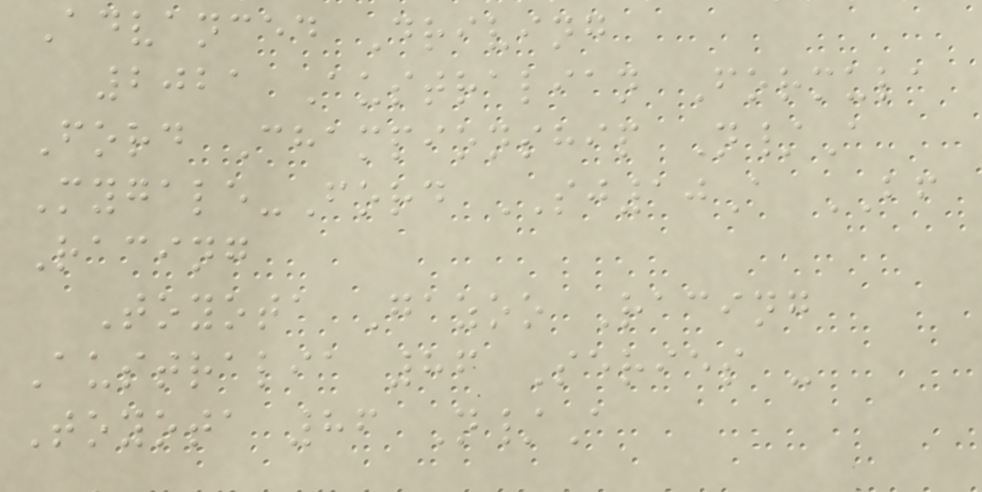Advanced Driving
2021 Australian Formula
Ford Championship N/A
Mygale-Ford SJ10A BF
Racing
Toyota Gazoo Racing
Australia 86 Series -
Toyota 86 N/A
